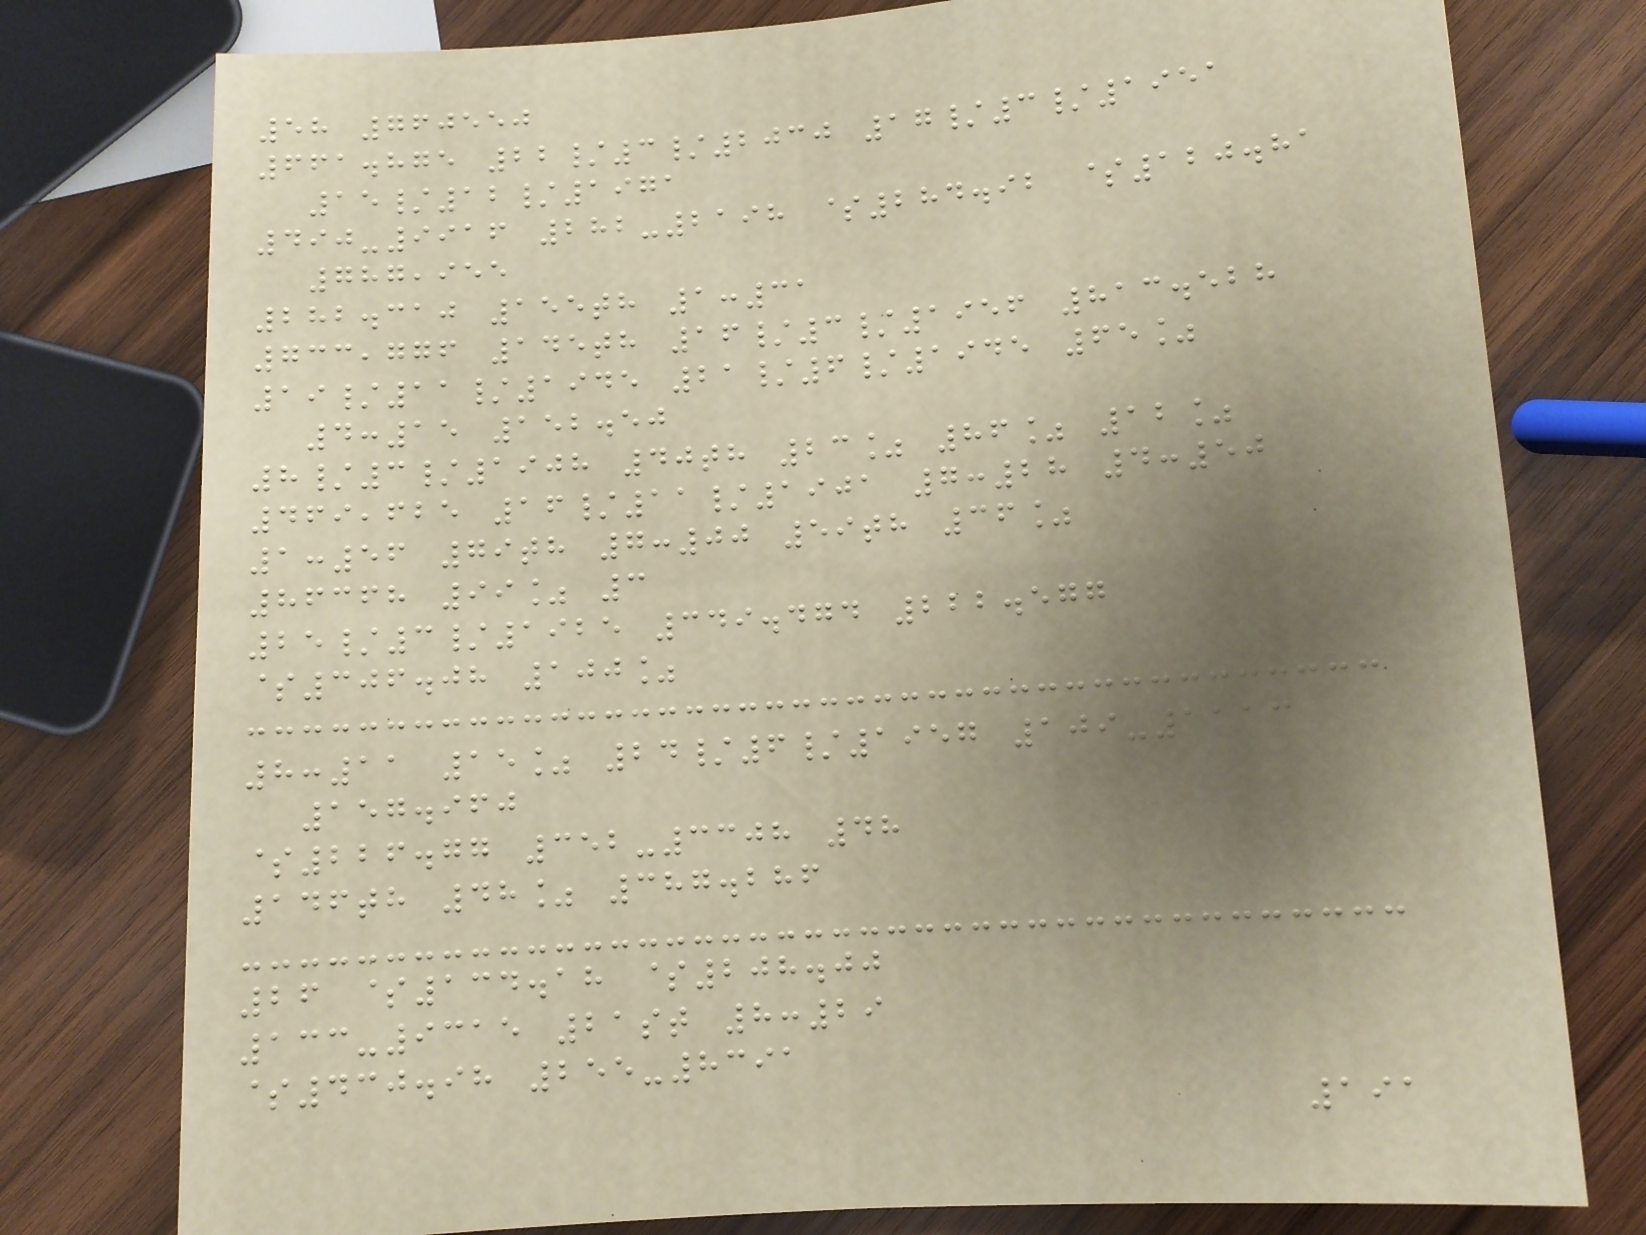58 760550
661.875 22/3/2030 17/3/1951
15/12/1971
490-9916 282-2198 $284.92 $120.81
787,955
282.310 155th 1:31
733,776 145th 16/3/1956 813.528
19/11/1945 21/6/1945 65%
4:15 152.50
8/3/1908 40th 23% 86% 12%
469,625 16/11/1901 7:28 4:50
1:56 79th 7:00 59th 36%
86368 99% 3
25/3/1925 349.474 222.577
$306.08 100%
8:11 15% 24/6/1957 109-1113
157.960
$226.77 352-3308 48
146th 48% 387.286
26 $134.18 $208.00
133-9315 21st 8:29
$430.98 255-8391
191
